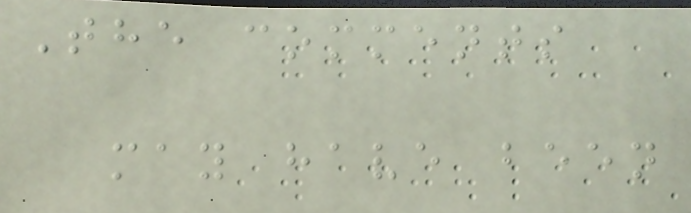The comments
may have been
